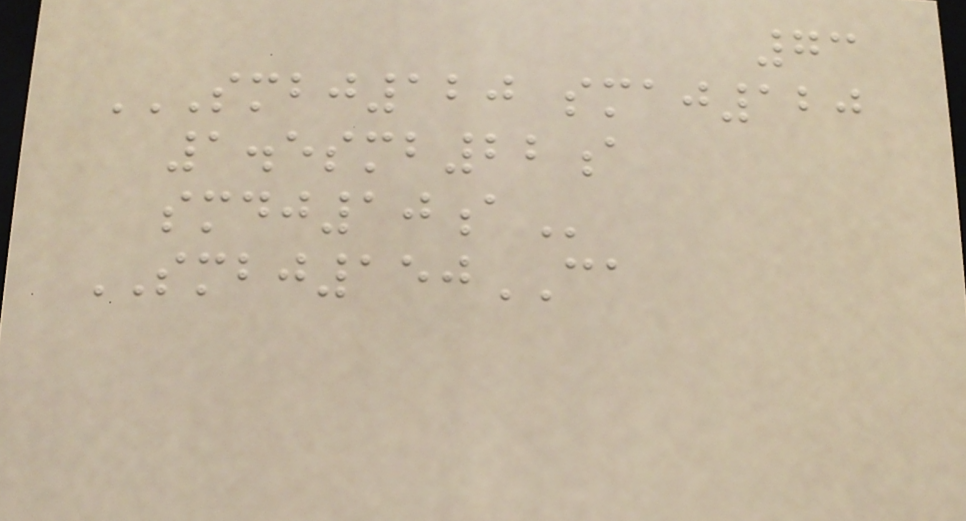73
SMBJ120 SMAJ120
1.5SMB22A
SMDJ10A
SMBJ150CA
